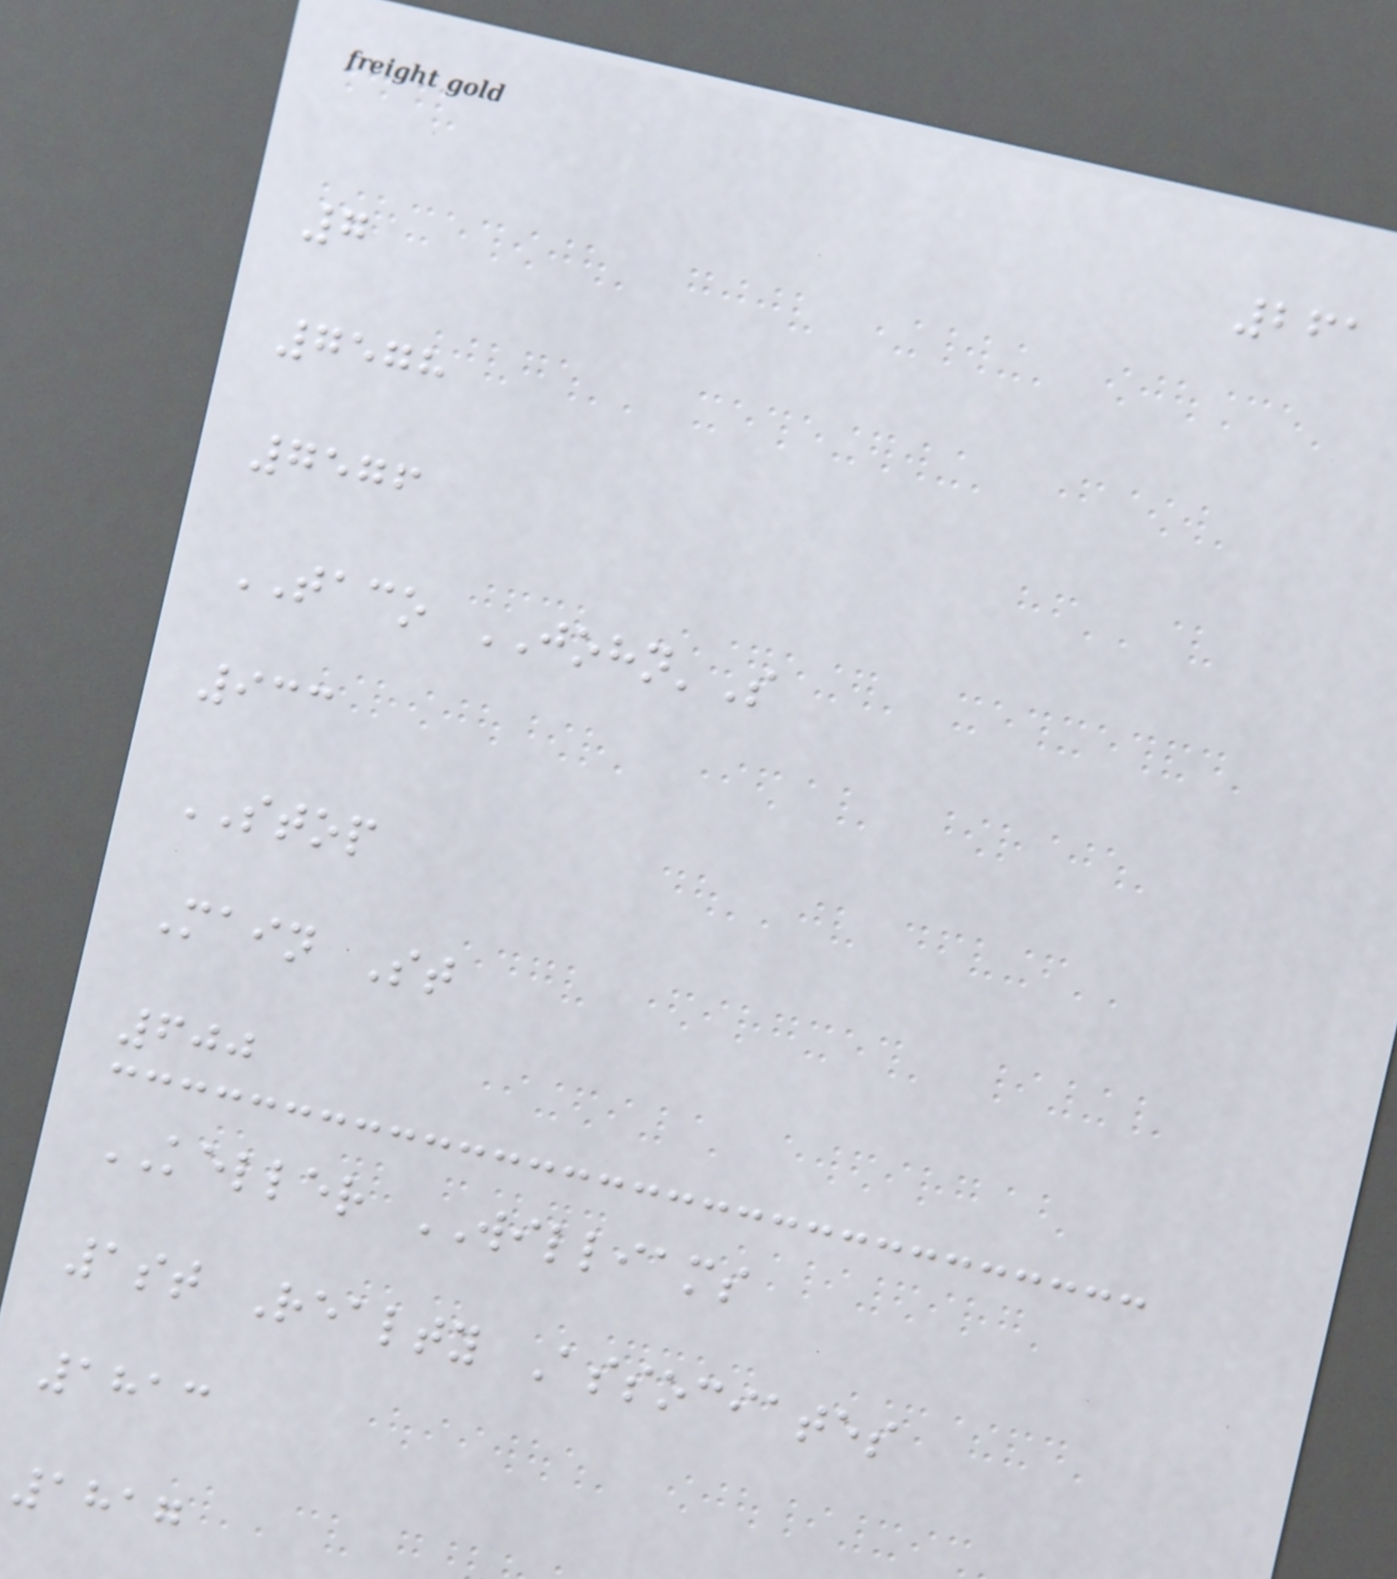261
7
7578
7576
TACO JOHN'S
933
STOP
Main St
600
KELLER WILLIAMS
1st Realty Associates
1813
1817
